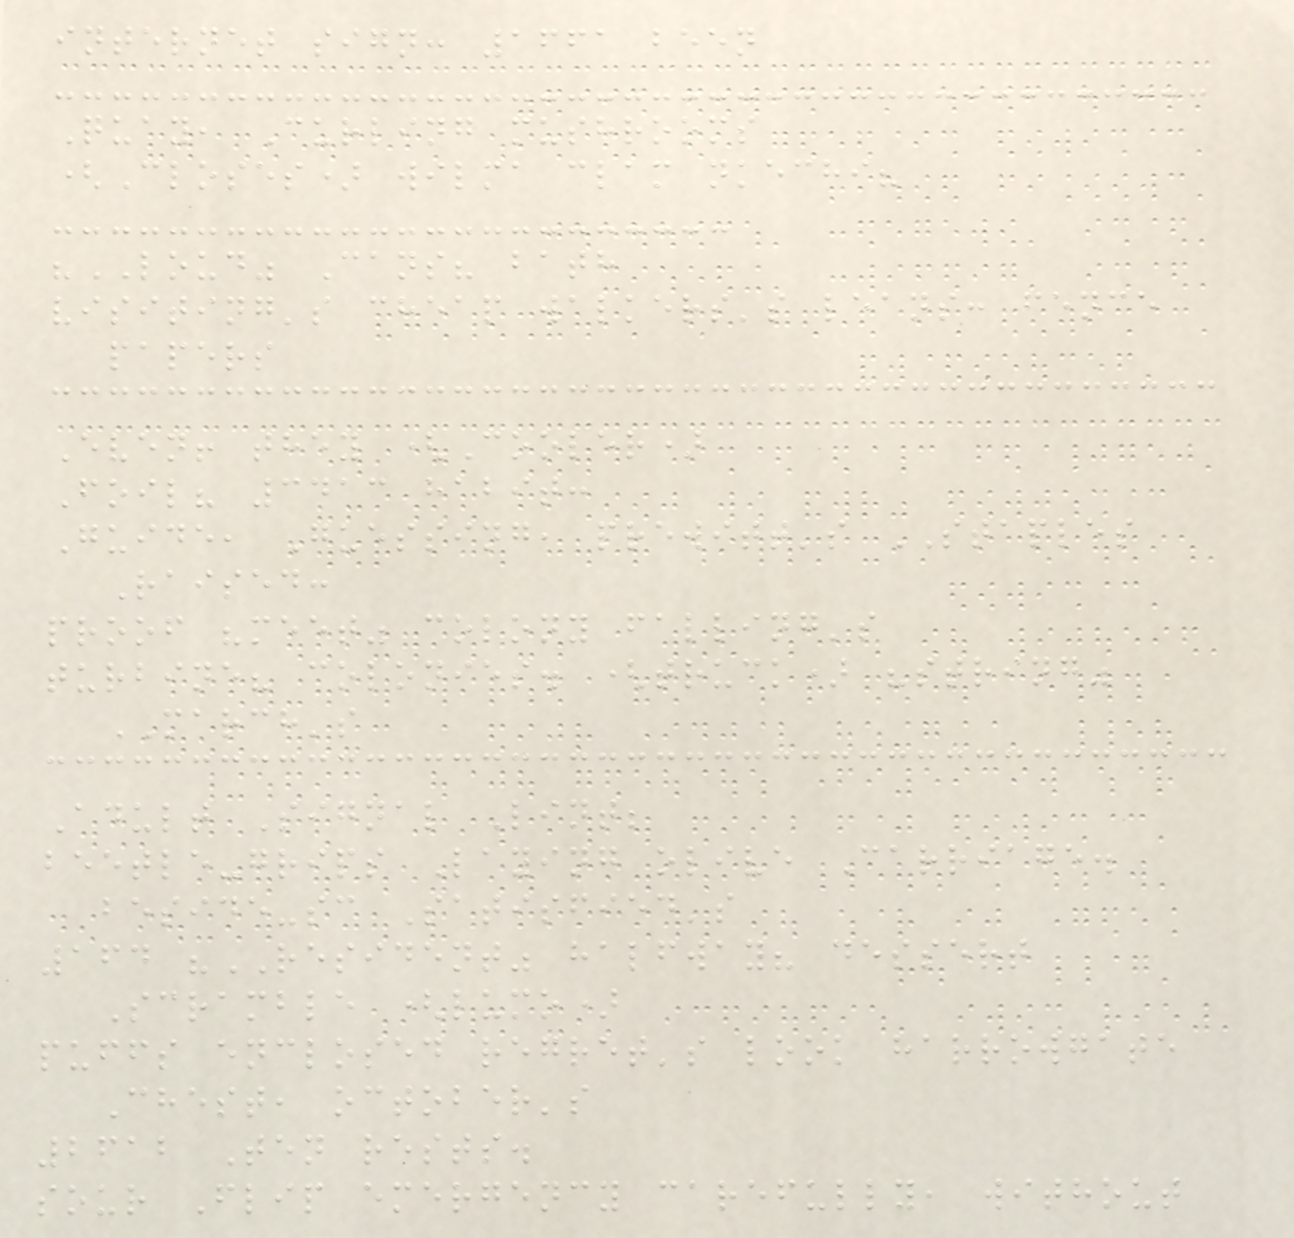internet sign: 1661 been
Quay, Curling mushrooms
(Closes) wilma clam nkechi?
"LOUD" Cans? bath
visiting's cheap walkers's leans: fence
papers
Even! they (Cooler)
Foil? 3413 habit:
Guide, Guessing, prewitt's STAPLES
Raised:
proof "meet" colony falling's
turbine? colonies. (truck) "string"
MARCH's
Adult Signal Lint;
beetle-grips Laying olive Carriage.
beside-sc Satisfied's
164 "RESIDENT" halfway? dessert
Scramble (lumo)
puffs enclosed regret's look harrowgate
Chest, october's
2612 Ten rests.
sour Flip emergency carefully, without
